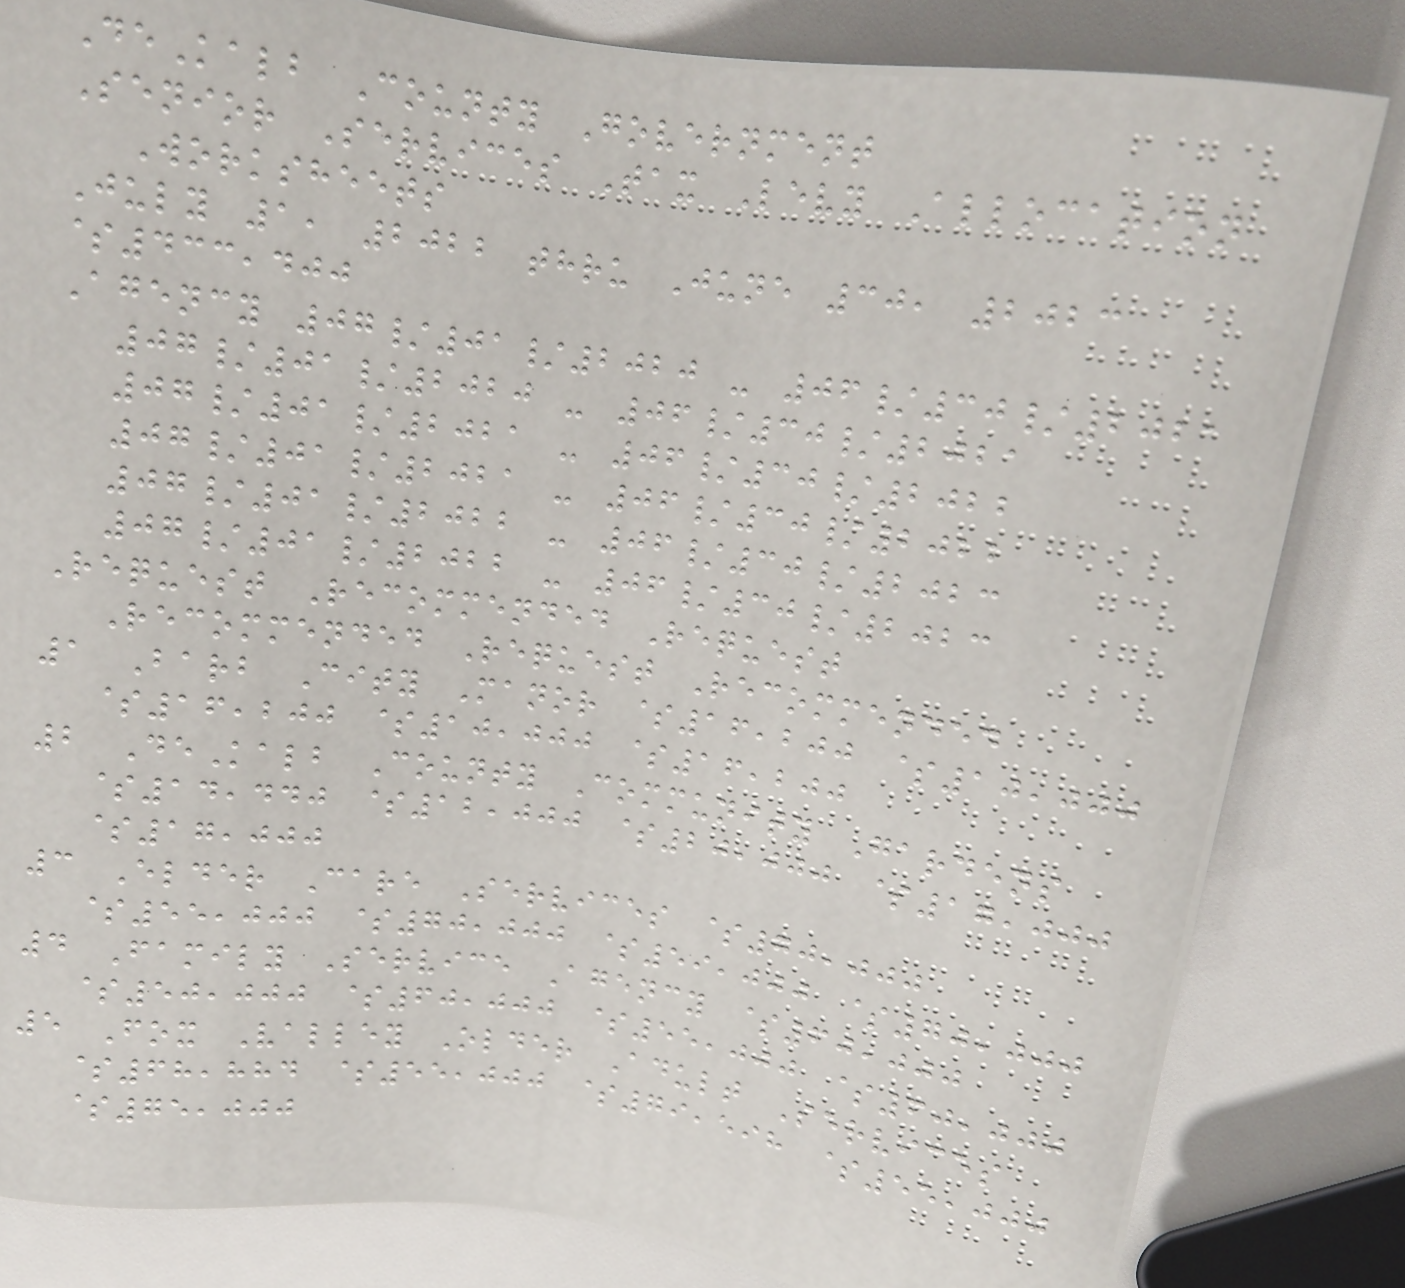DeKalb County Government
Senior Services Tax Levy Allocation
Worksheets
July 1, 2022 thru June 30, 2023
$433,400
Agency 07/01/2020 - 06/30/2021
07/01/2020 - 06/30/2021
07/01/2021 - 06/30/2022
07/01/2021 - 06/30/2022
07/01/2022 - 06/30/2023
07/01/2022 - 06/30/2023
Request Recommended Request
Recommended Request Recommended
1 Barb City Manor $16,200 $10,000
$16,200 $10,000 $16,200
2 DeKalb County Community Gardens
$14,440 $12,000 $20,000 $17,000
$17,000
3 Elder Care Services $70,000
$55,000 $70,000 $59,000 $70,000
4 Family Service Agency $60,000
$50,000 $60,000 $55,000 $60,000
5 Fox Valley Older Adult Services
$68,884 $55,000 $79,598 $55,000
$75,000
